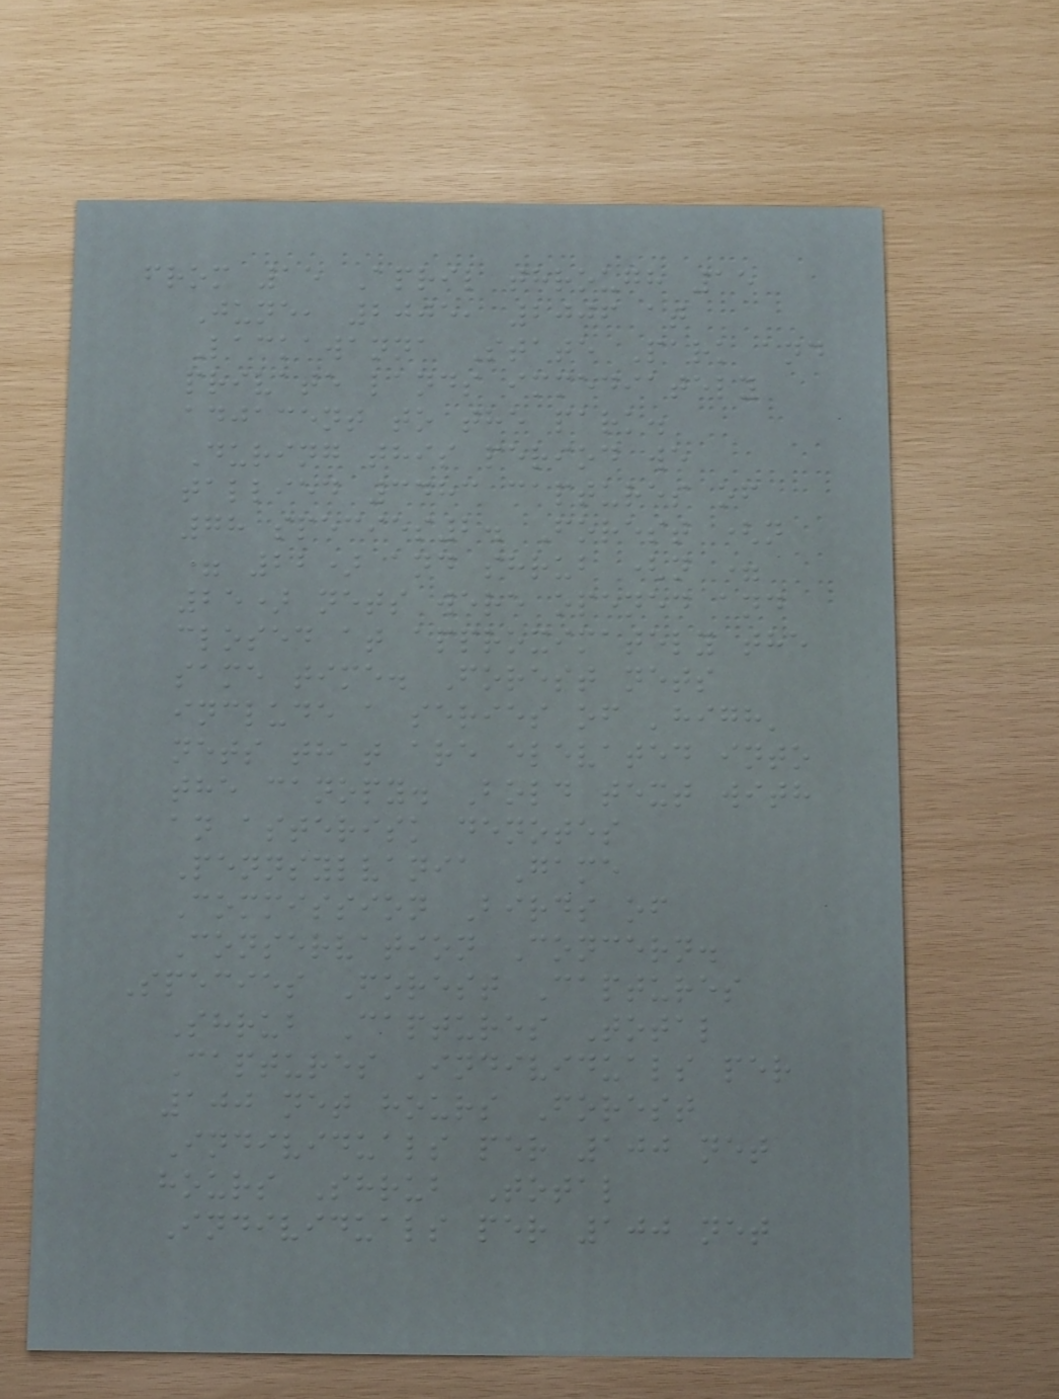from 15 April through 15
June, 2005, 2006 at
Lackawanna State Park and
private lands immediately
adjacent to the park.
During this period we
tallied 3483 captures of
78 species2. Forest (n
= 22) and shrub (n =
25) nets were opened and
closed at approximately the
same time. Forest nets
include a series of 'high'
nets that are elevated into
the canopy. Bold text with
an asterisk denotes
Pennsylvania Game
Commission Birds of
Conservation Concern.
Species Forest Captures
Shrub Captures Total
Captures Individuals per
100 net hours Forest
Individuals per 100 net
hours Shrub Total
Individuals per 100 net
